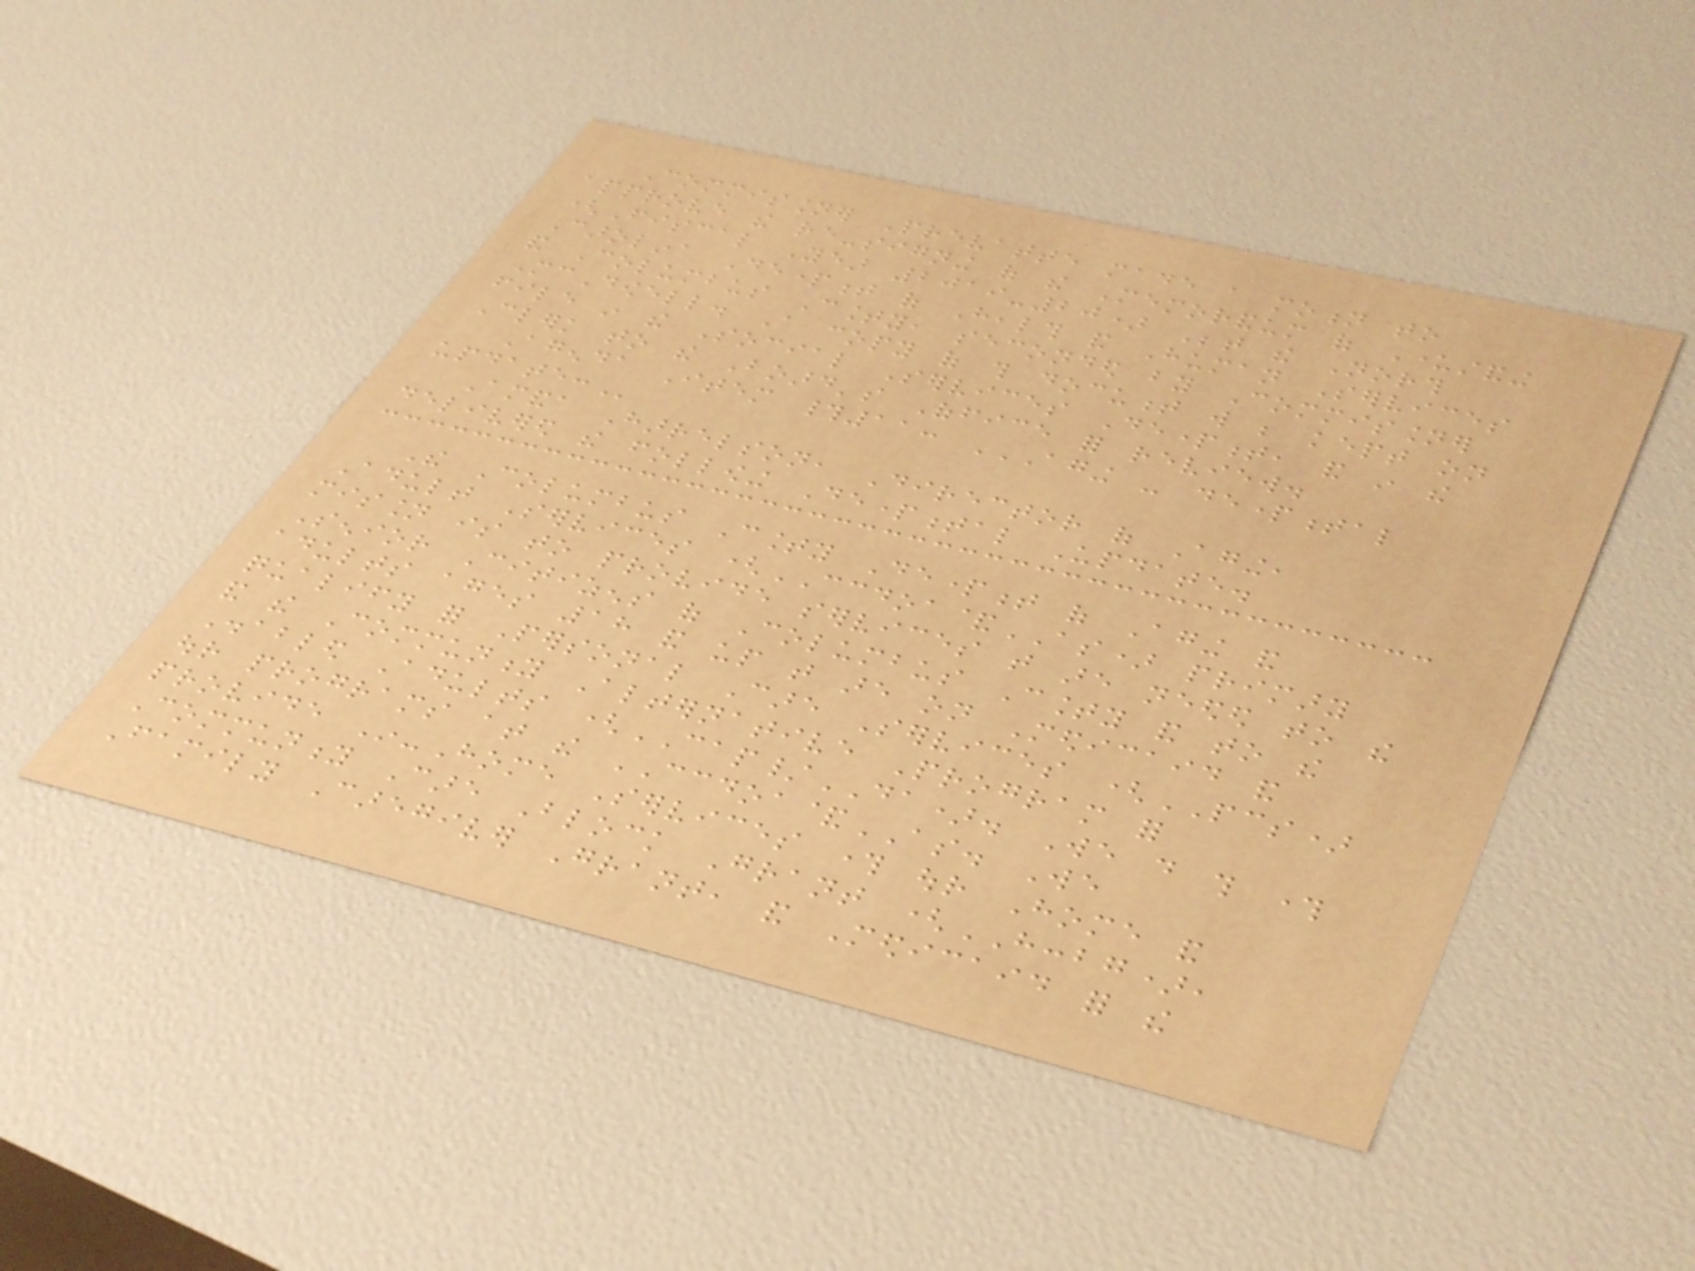Commissioner Prevatte made a motion to
approve the re-signing of the Memorandum of Understanding
(Fiscal Year 2019-20) Between the North
Carolina Department of Health and Human Services
and Columbus County, seconded by Commissioner
McDowell. A copy of this document will be kept on
file in the Social Services Department, and in the
Clerk to the Board's Office for review.
Agenda Item #11: AGING - DEPARTMENTAL
UPDATE:
Amanda Harrelson, Director of Aging,
delivered the following Departmental Update.
The Columbus County Department of Aging and
Adult Services (CCDOA&AS) primary
mission is to provide services that are needed to the
Senior Citizens of Columbus County and to the
adults ages 18 and up that are on Medicaid and
qualify for Personal Care Services (PCS)
and the Community Alternative Program for
Disabled Adults (CAP/DA). We do this through
our programs at the CCDOA&AS. We
provide In-Home Services through our Home and
Community Care Block Grant (HCCBG),
Family Caregiver Grant, and Medicaid for the
